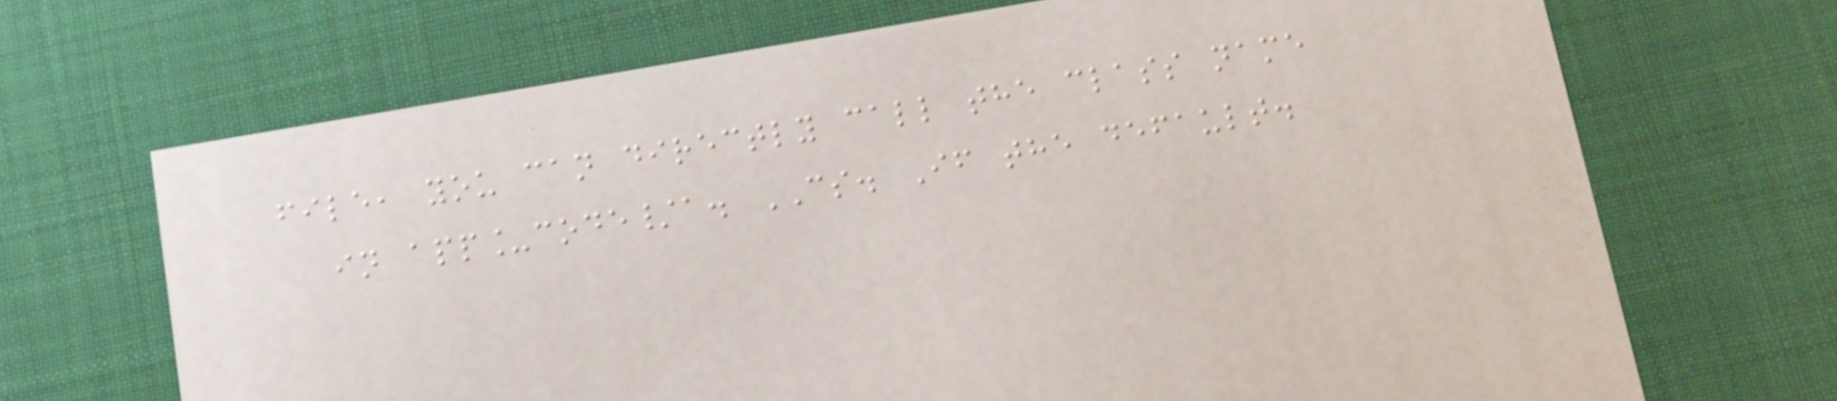file, you can directly call the class name
in app_code/a. CS. If the default.
